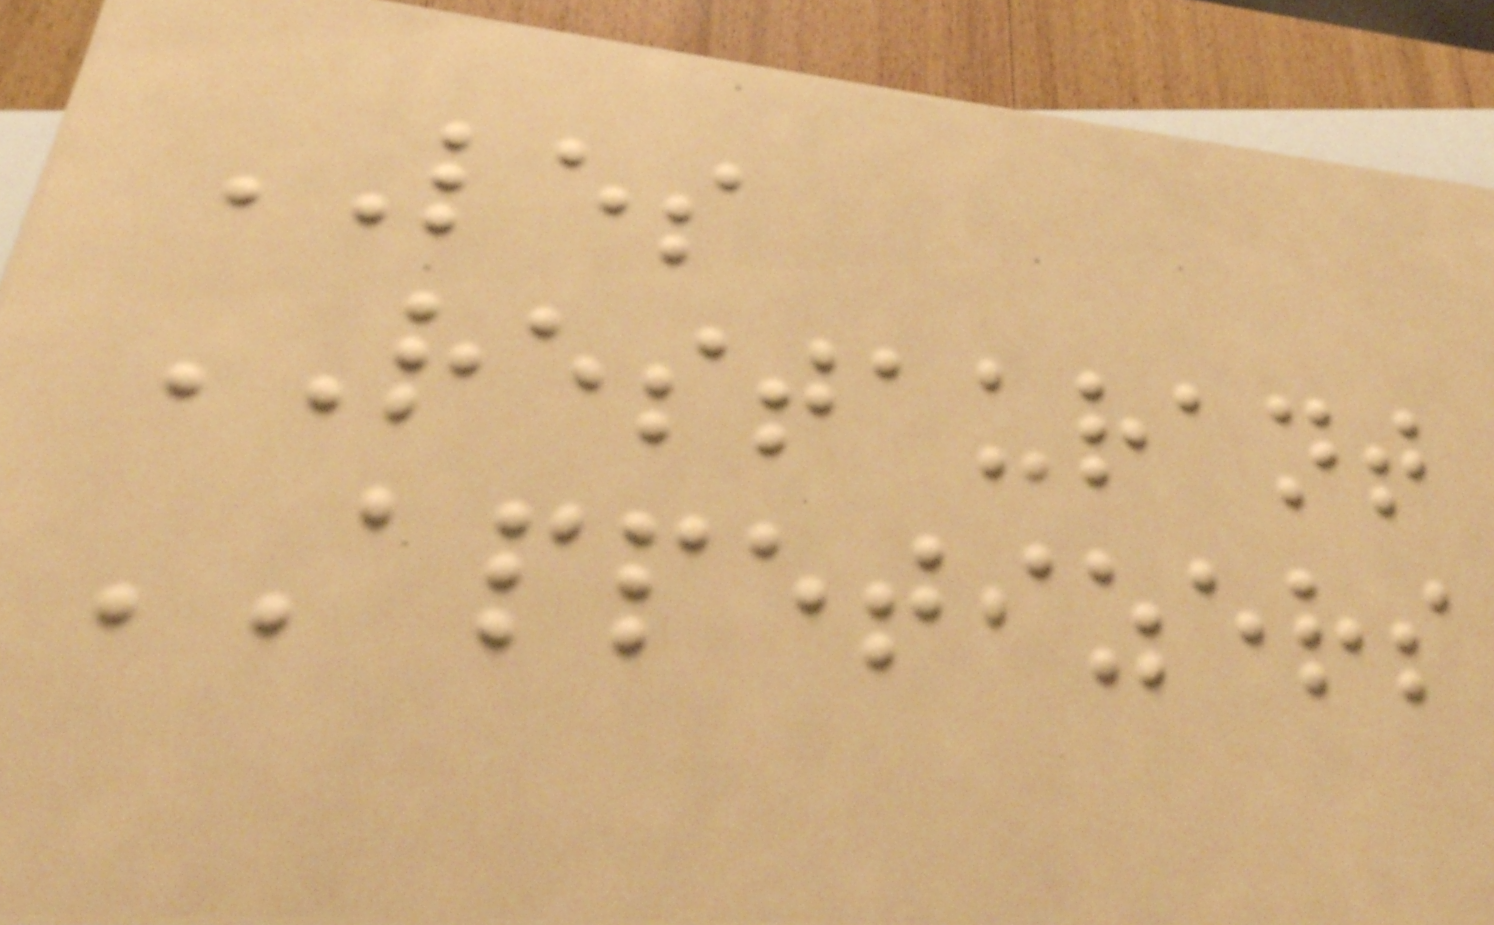LES
RESTAURANT
APPETIZERS
